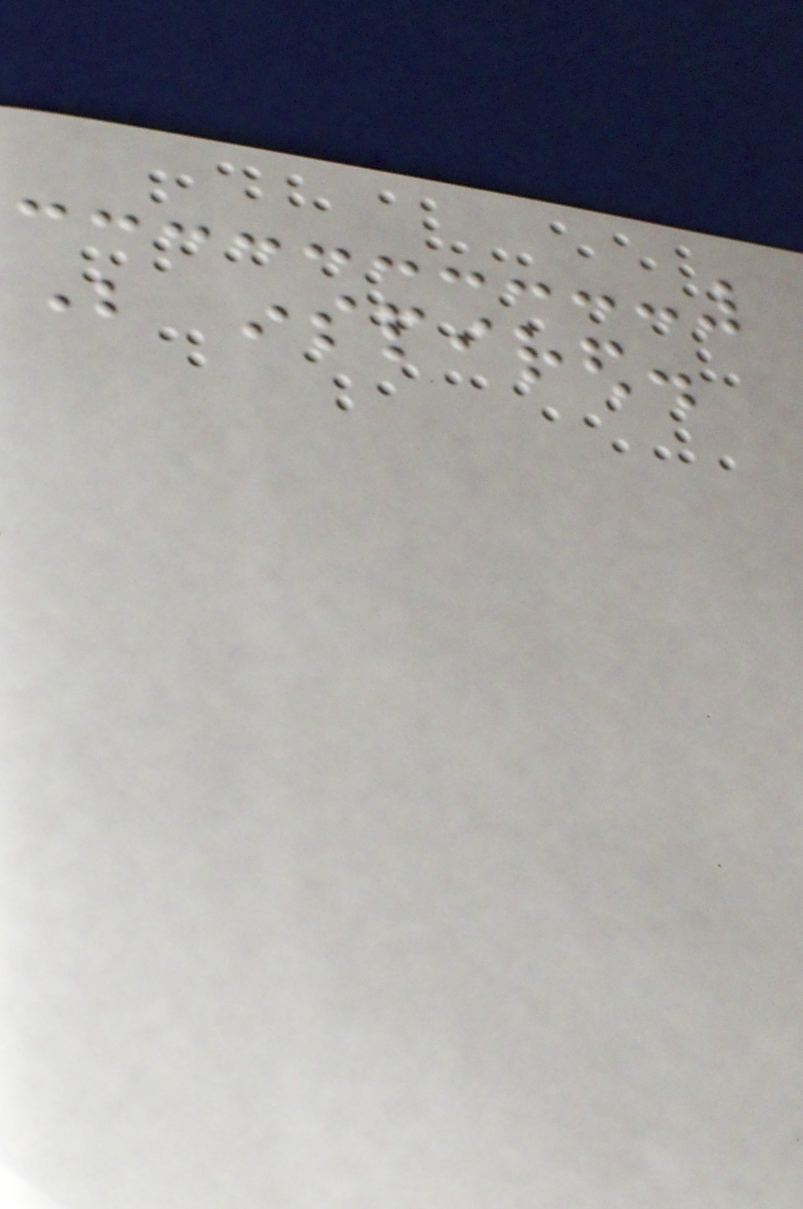Be inspired.
